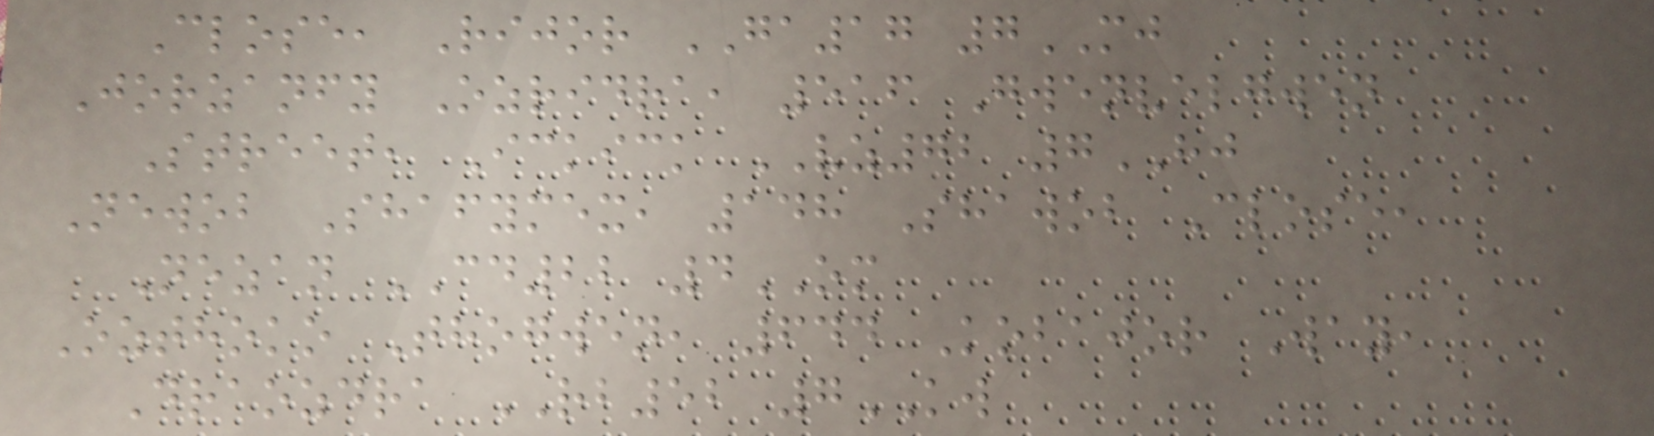Close, Rijor GA17 7MJ
Jorzanfy Ozridra, 516 Gwenvelgwen
Street, Ickick VZ72 7HJ
Newob Shafymex, 148 Shawob Close,
Nezan CD22 4OM
Ozthoko Thogwen, 644 Kobajor Way,
Draozdra RB52 7KW
